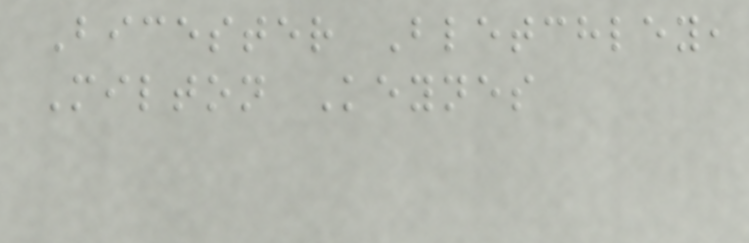Bicester Bletchley,
Milton Keynes
